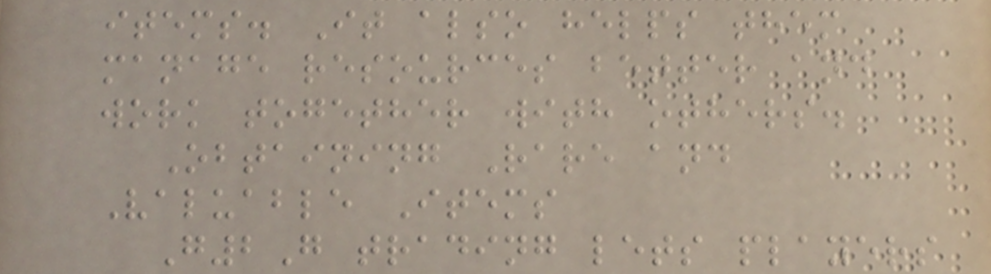items. It also helps them
manage resources better and
work together with others.
Obtaining Rare and
Valuable Items
G2G trading lets players
